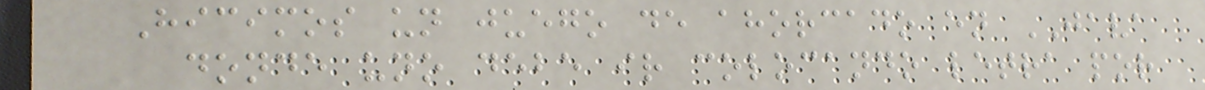Hicimos un juego de ahorcado en JAVA
donde uno debe ir colocando letra por
